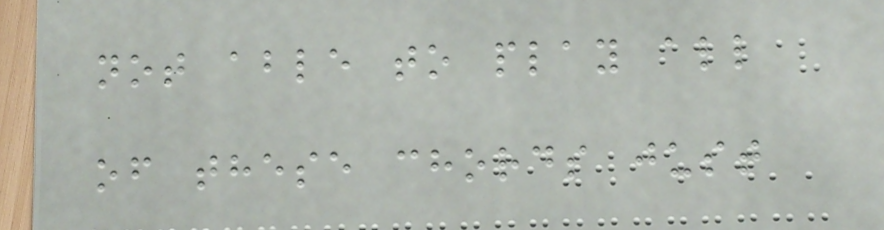not able to play all
of these chords just
